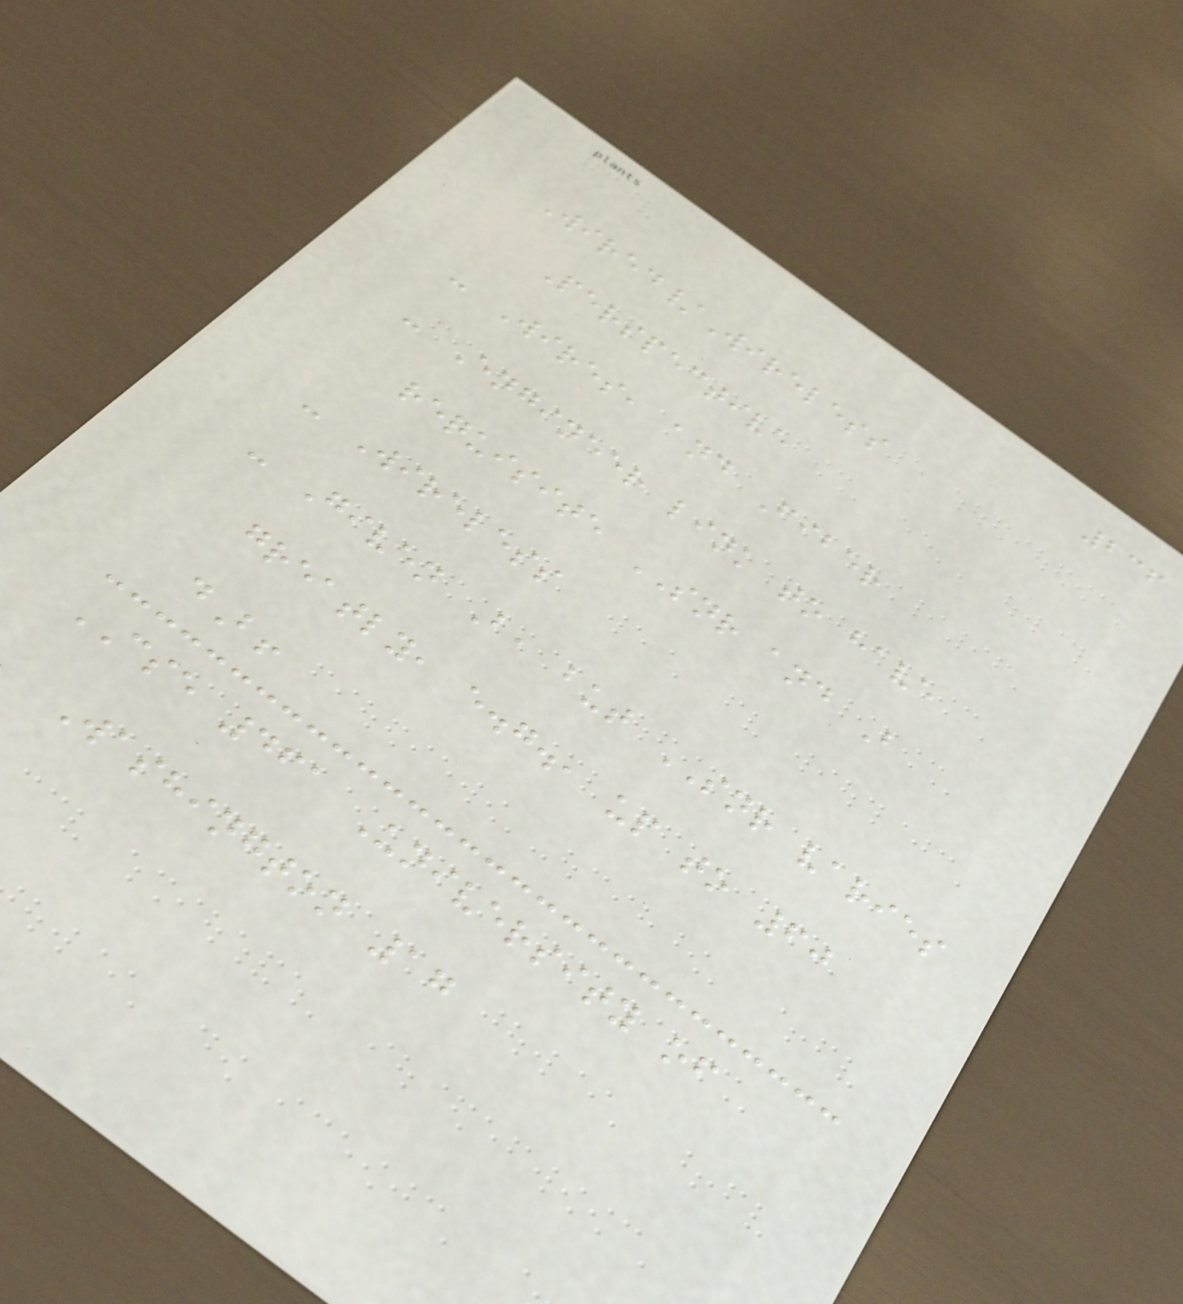236
Wired/Wireless
Perspective
- Wires, and Fiber
- Engineer link to have
requisite SNR and B
- Wireless
- Given B, but SNR varies
greatly, e.g., up to 60
dB!
CSE 461 University of
Washington 17
